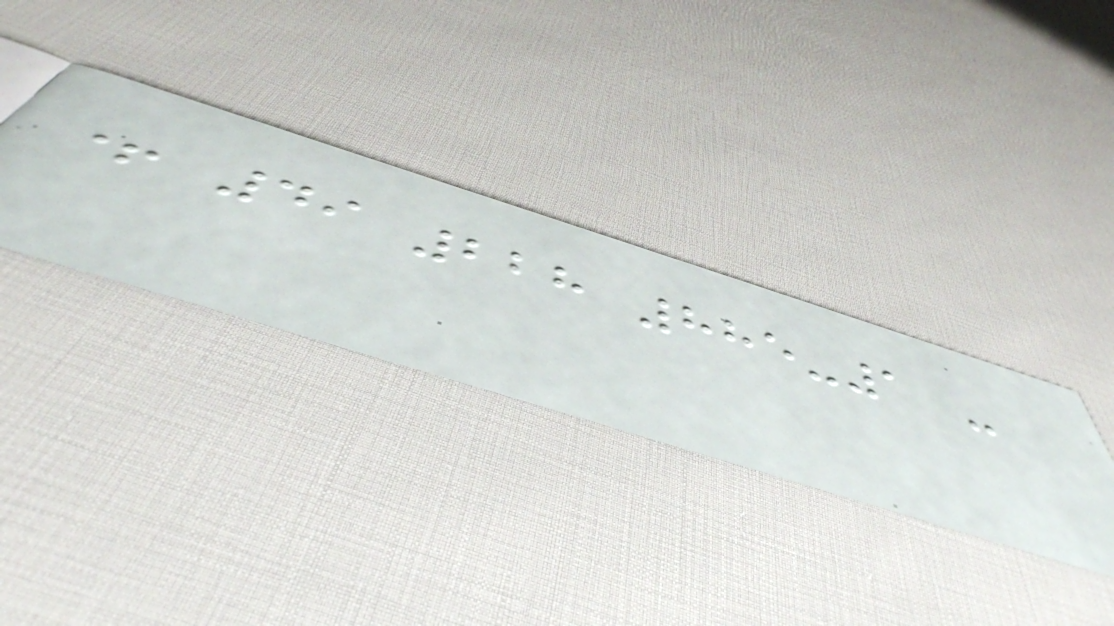+ 49 228 885-1 -
